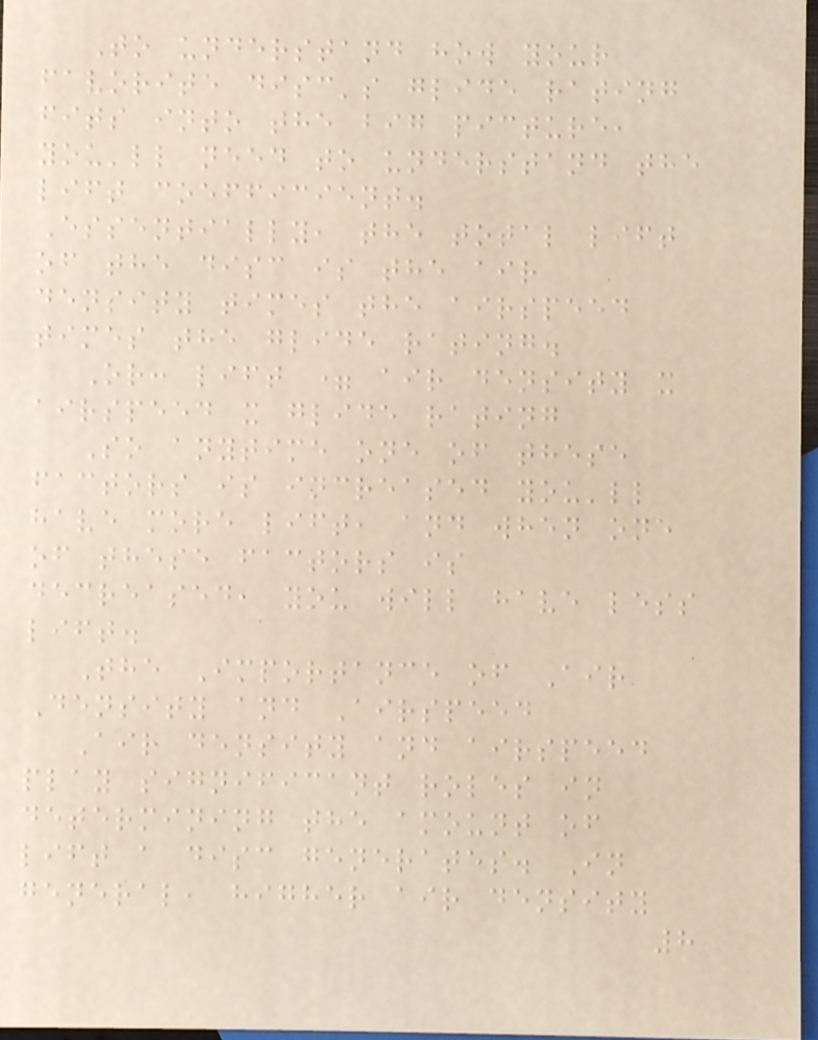To understand how your
favorite disc's glide rating
fits into the big picture,
you'll need to understand the
lift coefficient.
Essentially, the total lift
of the disc is the air
density times the airspeed
times the glide rating.
Or: lift = air density x
airspeed x glide rating
So anytime one of these
factors is increased you'll
have more lift, and when one
of these factors is
decreased, you will have less
lift.
The Importance of Air
Density and Airspeed
Air density and airspeed
play significant roles in
determining the amount of
lift a disc generates. In
general, higher air density
8
